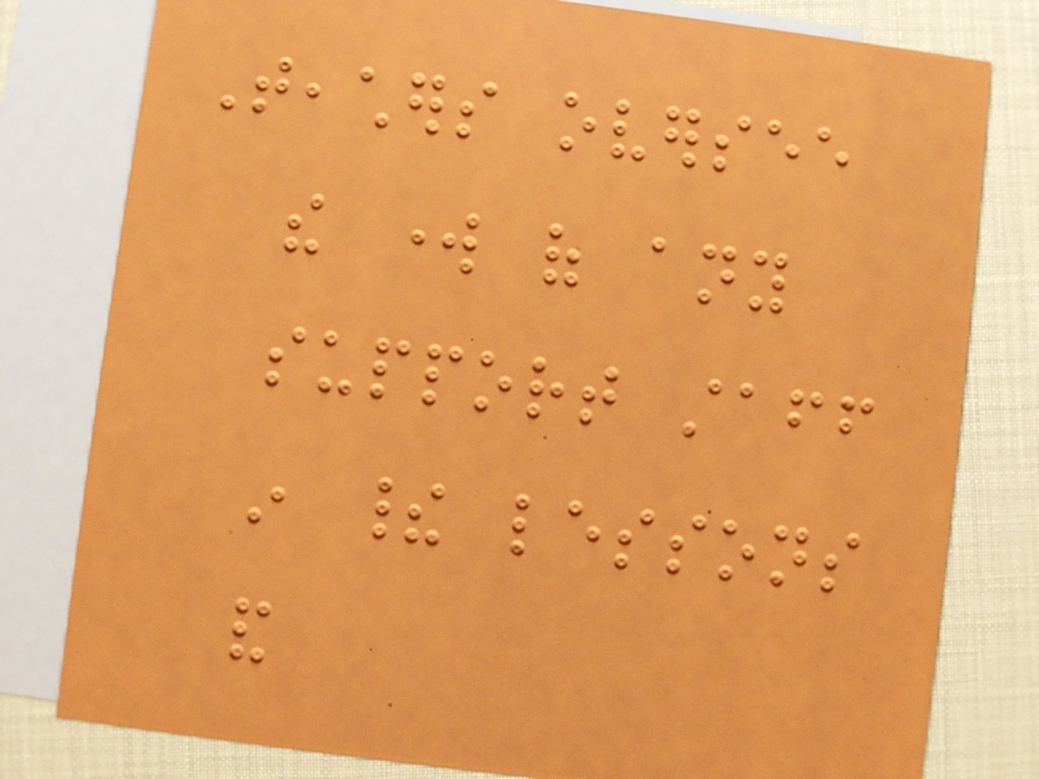Teachers oversee
the work of any
support staff
in their lessons
and
